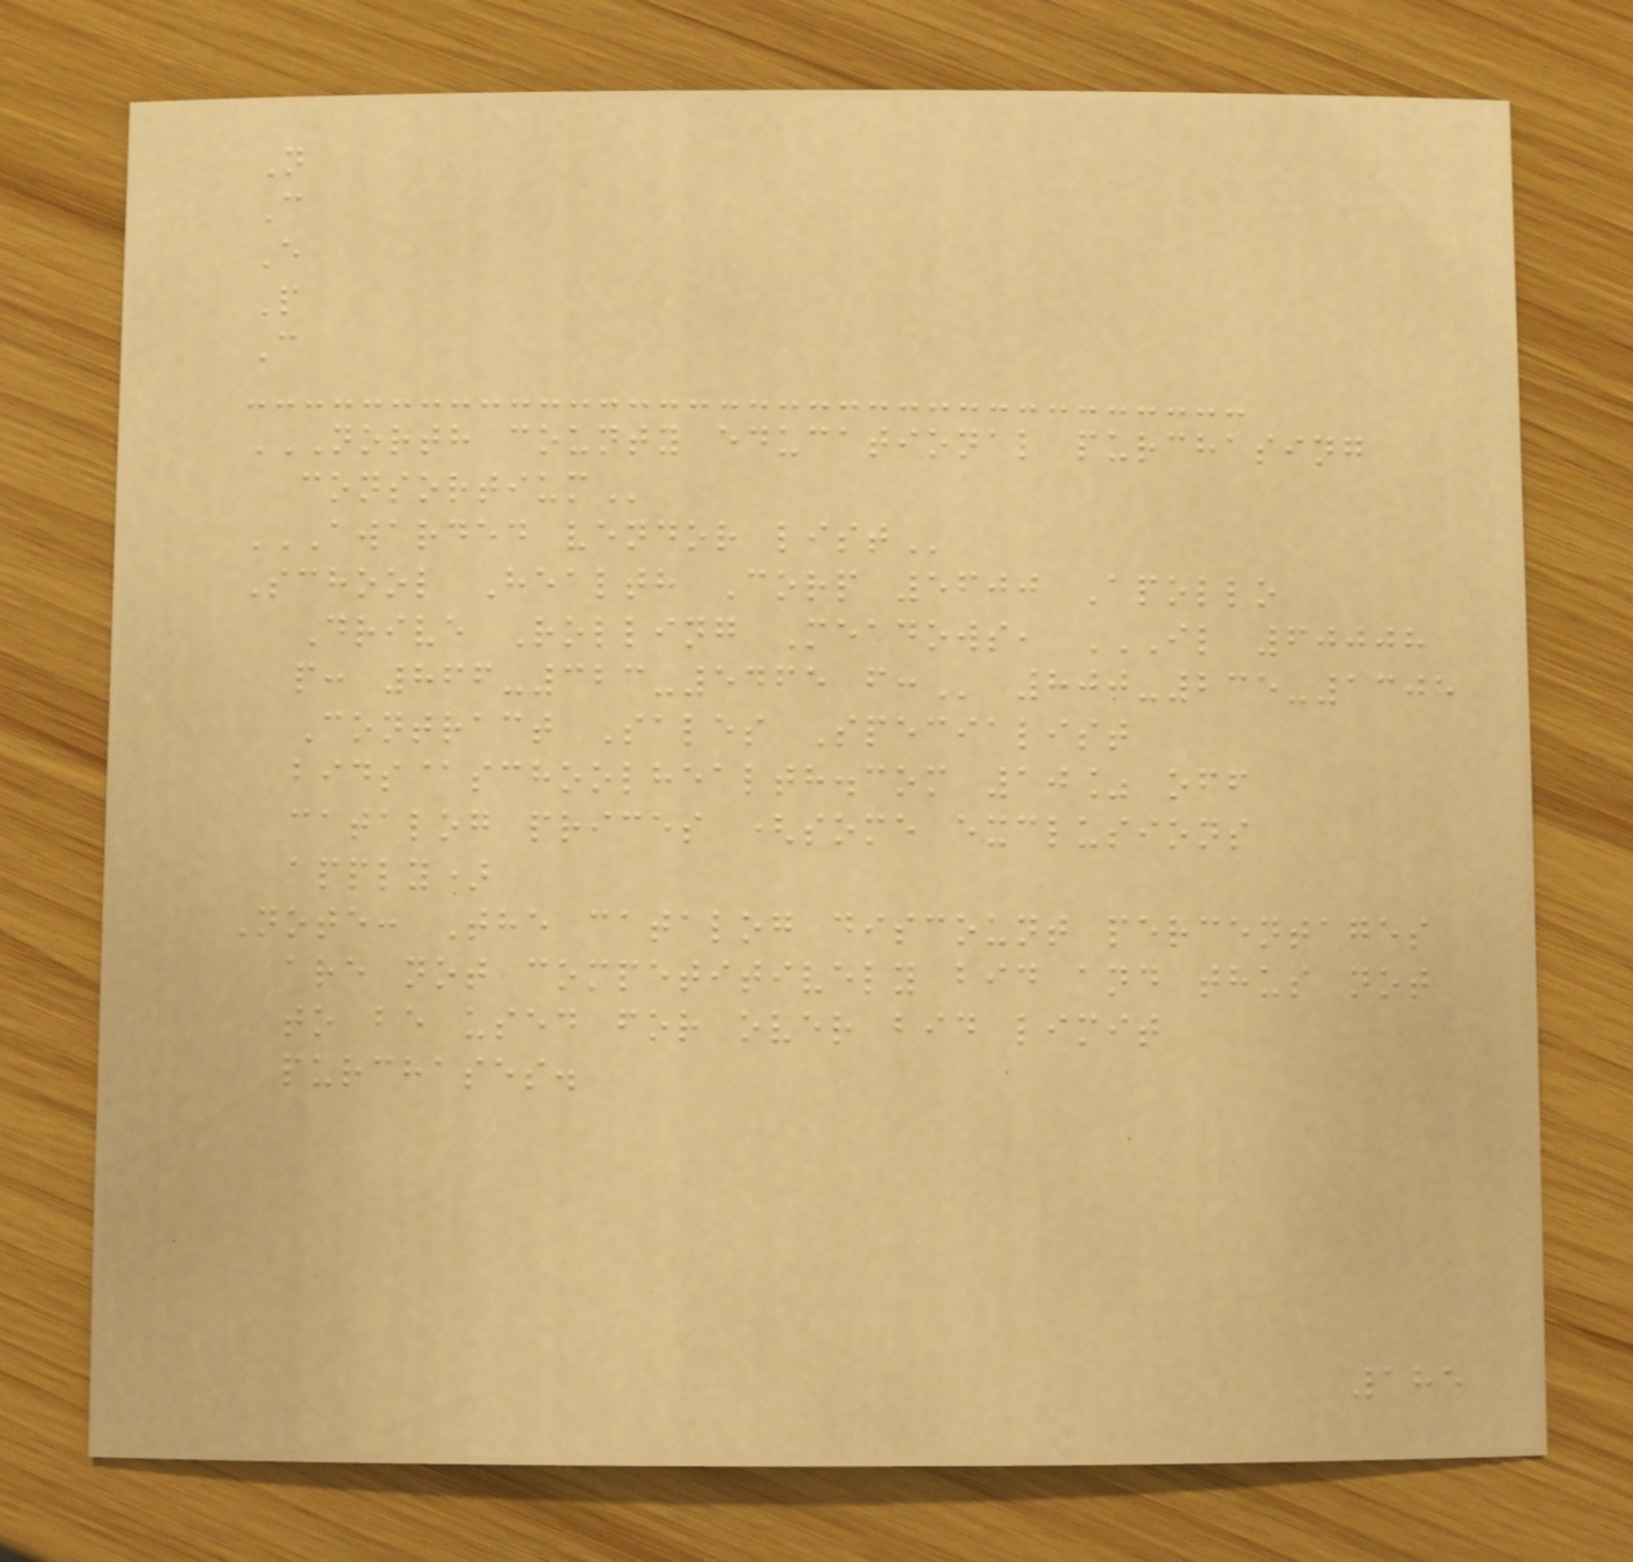N
C
E
P
C
NORTH COUNTY EDUCATIONAL PURCHASING
CONSORTIUM
AWARDED VENDOR LIST
School Health Corp 5600 Apollo
Drive Rolling Meadows, IL 60008
P: 866-323-5465 F: 800-235-1305
Contract Sales Specialist
bids@schoolhealth.com 10% off
catalog prices (some exclusions
apply)
Note: The catalog discount percentages
are not competitively bid and thus not
to be used for over bid limit
purchases.
185
